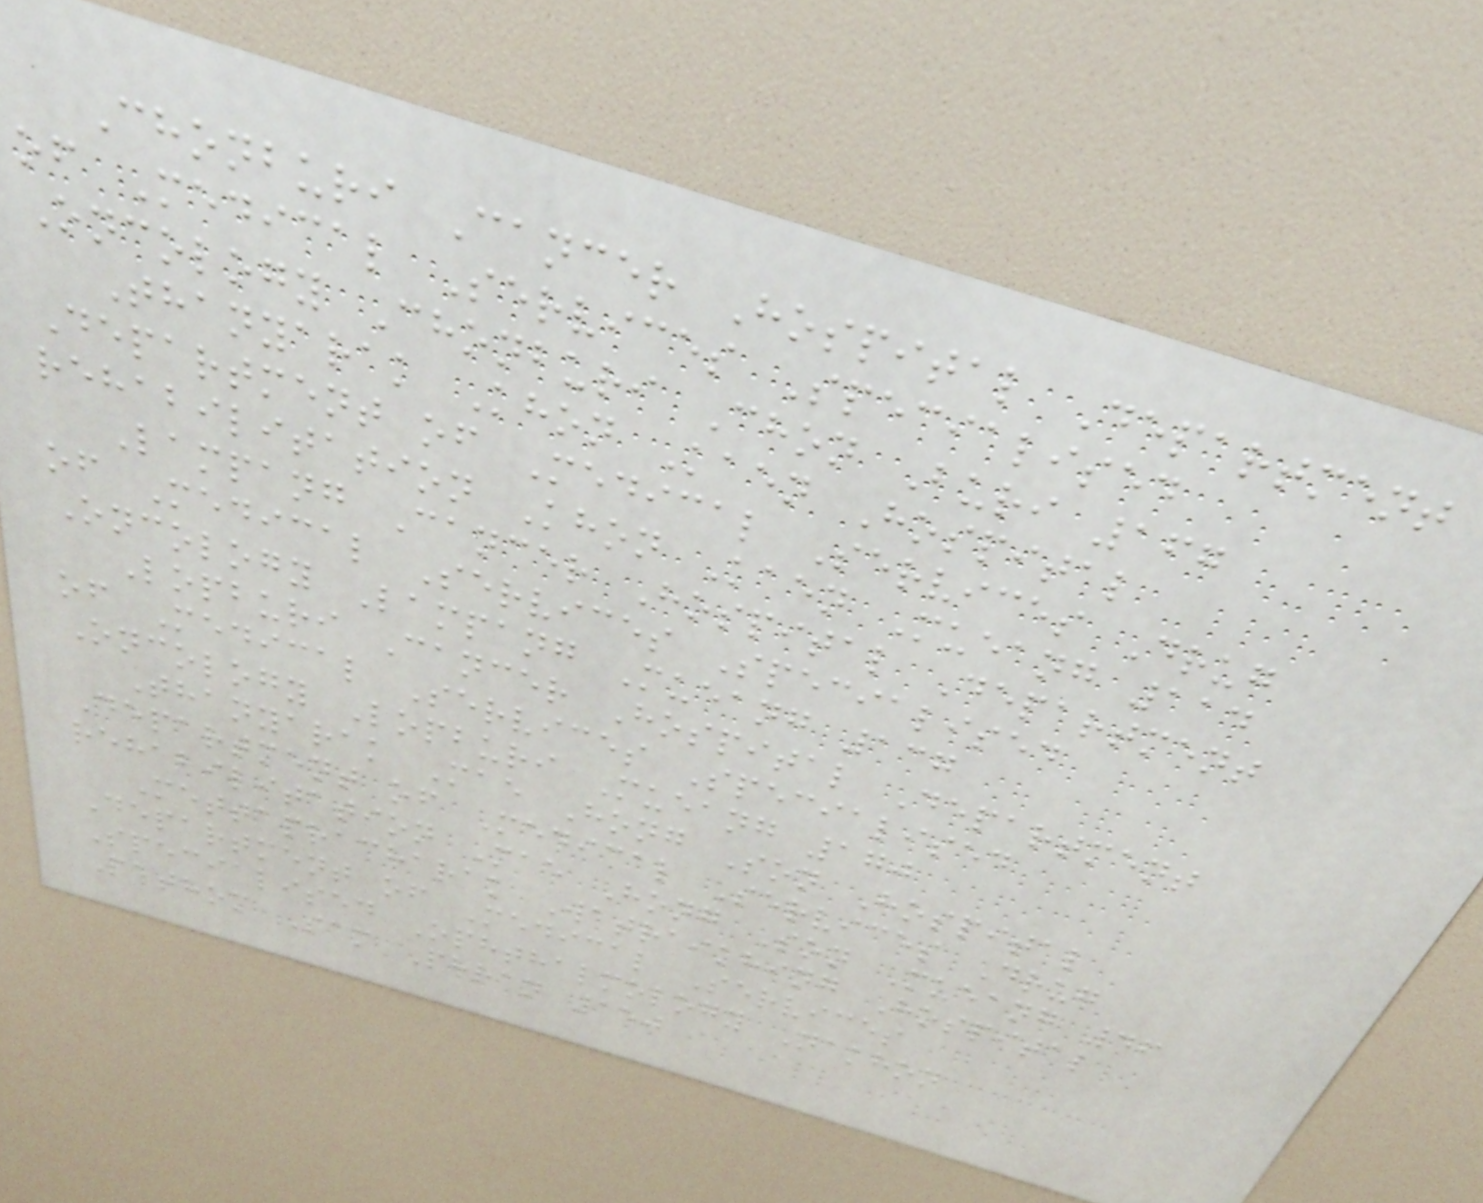Chonburi Cancer Hospital Department
of Medical Services Specialised
Oncology Chonburi Chon Buri 167
Thanyarak Khon Kaen Hospital
Department of Medical Services Drug
rehabilitation Khon Kaen Mueang 114
Lampang Cancer Hospital Department
of Medical Services Specialised
Oncology Lampang Mueang 137
Lopburi Cancer Hospital Department
of Medical Services Specialised
Oncology Lopburi Mueang 170
Thanyarak Mae Hong Son Hospital
Department of Medical Services Drug
rehabilitation Mae Hong Son Mueang 46
Mettapracharak Watraikhing Hospital
Department of Medical Services
Specialised Ophthalmology Nakhon
Pathom Sam Phran 150
